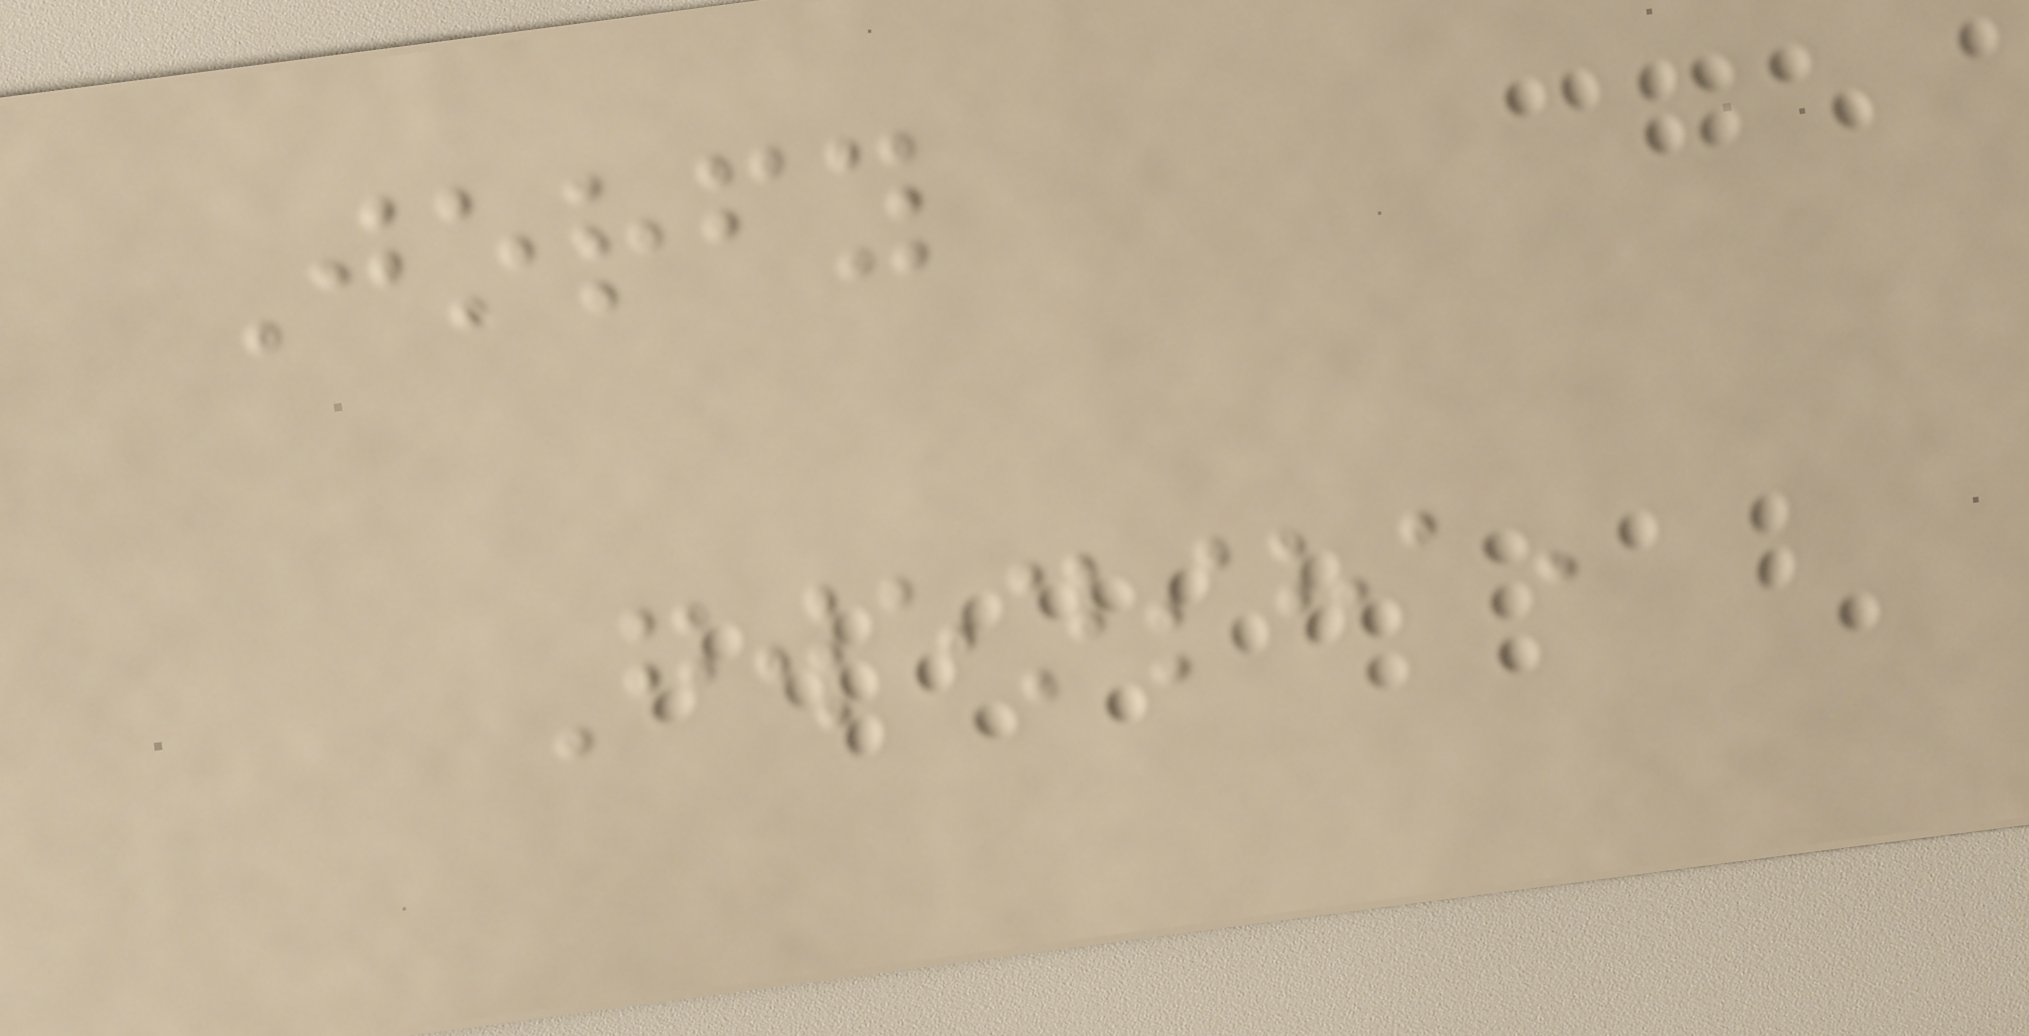Jorfy
Gwensha,
